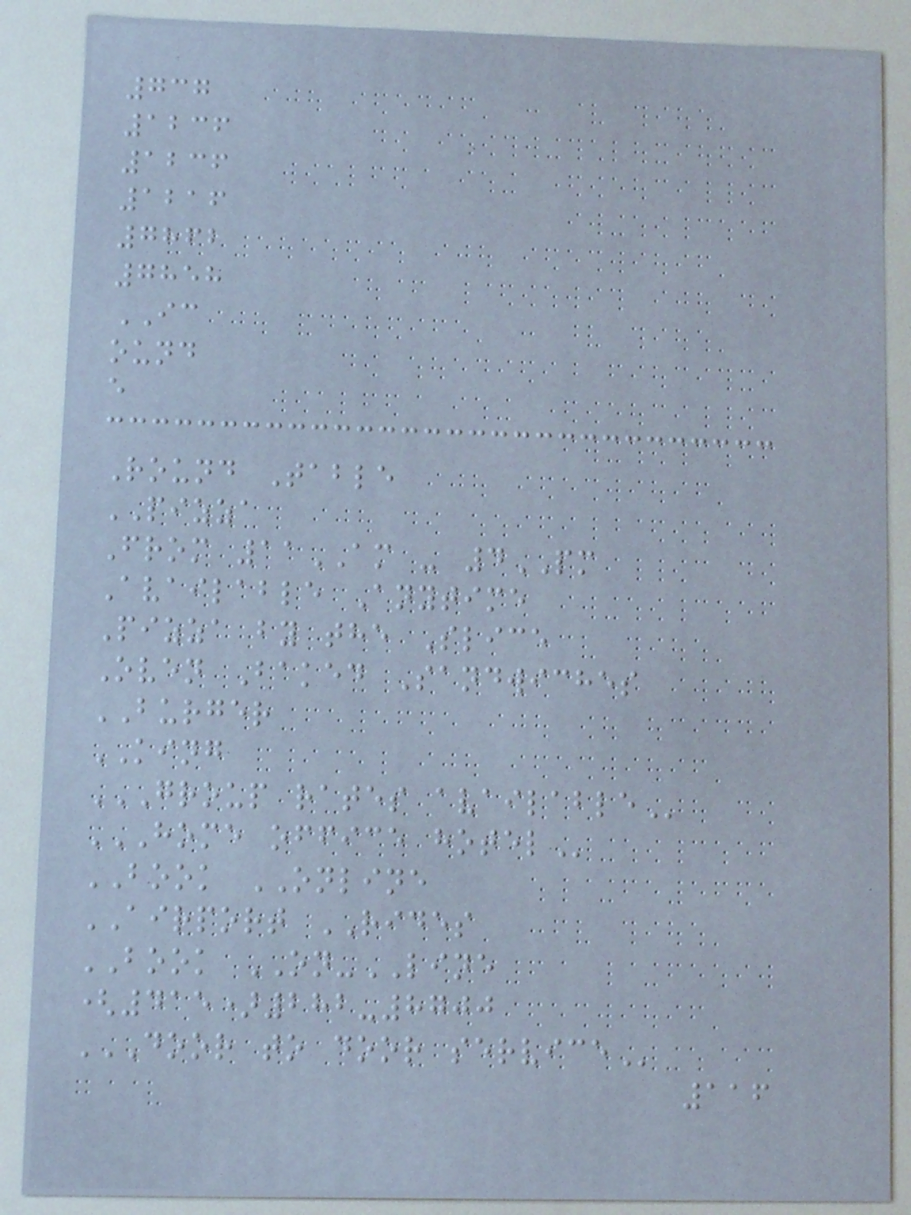737
1236
1236
1216
7862
7858
IC
ound
e
Round Table
PIZZA
From 11AM - 4PM
Available Anytime
Pizza by the Slice
Oven Baked Sandwiches
BURGER
KING
GROUP RATES AVAILABLE
HOME OFFICE HOTEL
BOOK ONLINE
AIRPORT RIDES
BOOK ON-LINE
(415)282-8700
DOOR TO DOOR SERVICE
116
